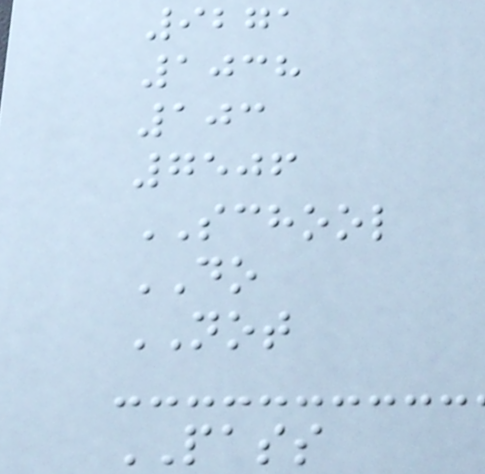9271
1038
103
7506
SCHOOL
DO
NOT
PASS
